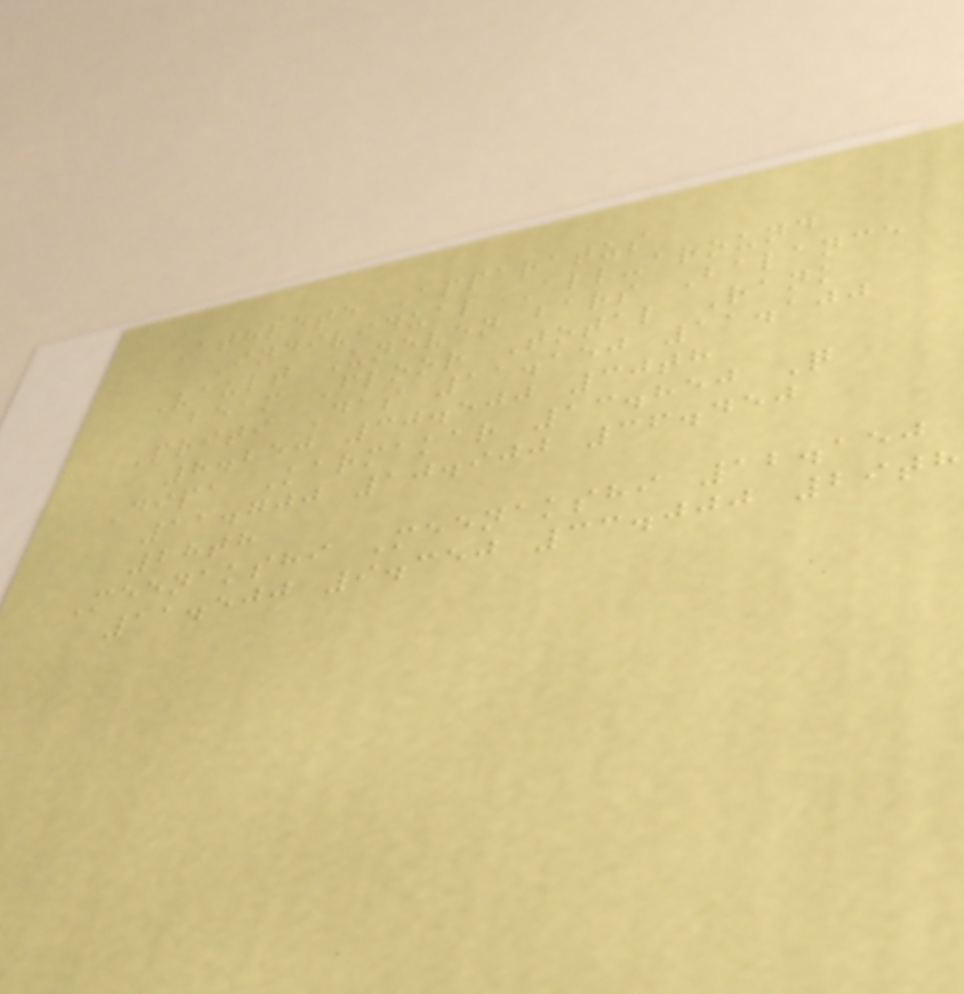Athlete Apparatus
Individual All-around
Vault Uneven bars Balance
beam Floor Total Rank
Priti Das 11.150 11.100
8.250 30.500 30th
Dipa Karmakar 13.850 Q
11.700 10.900 36.450
28th
Meenakshi Meenakshi 12.150
11.500 9.350 33.000 29th
